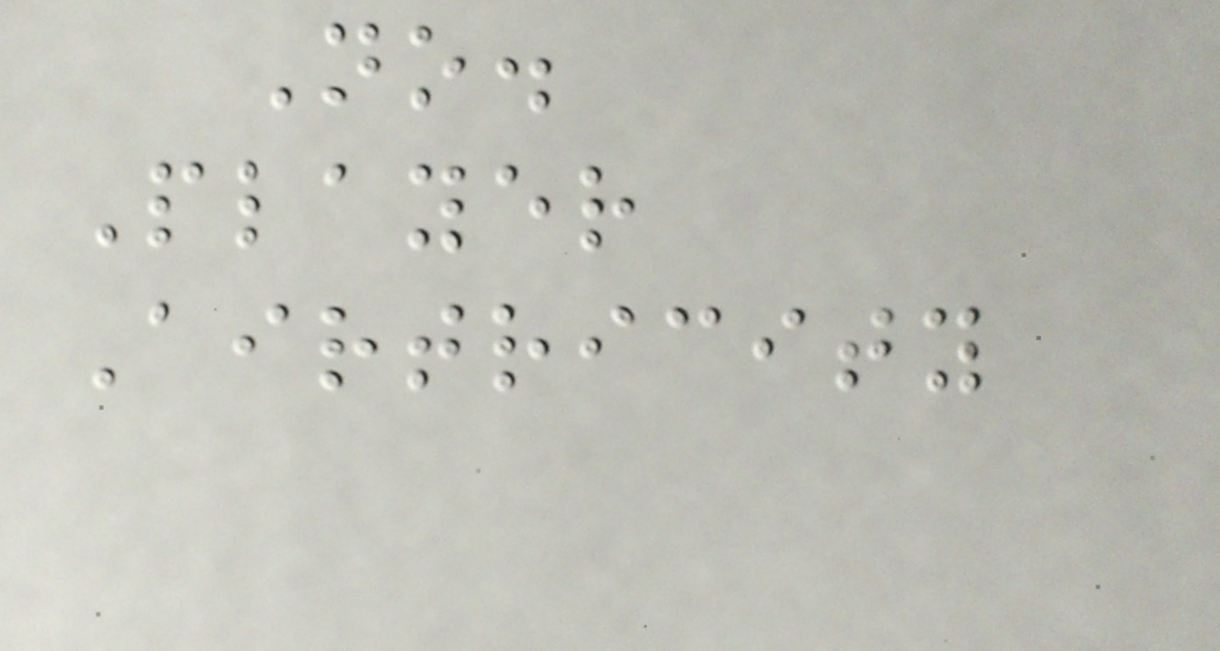No.
Player
Airtricity
